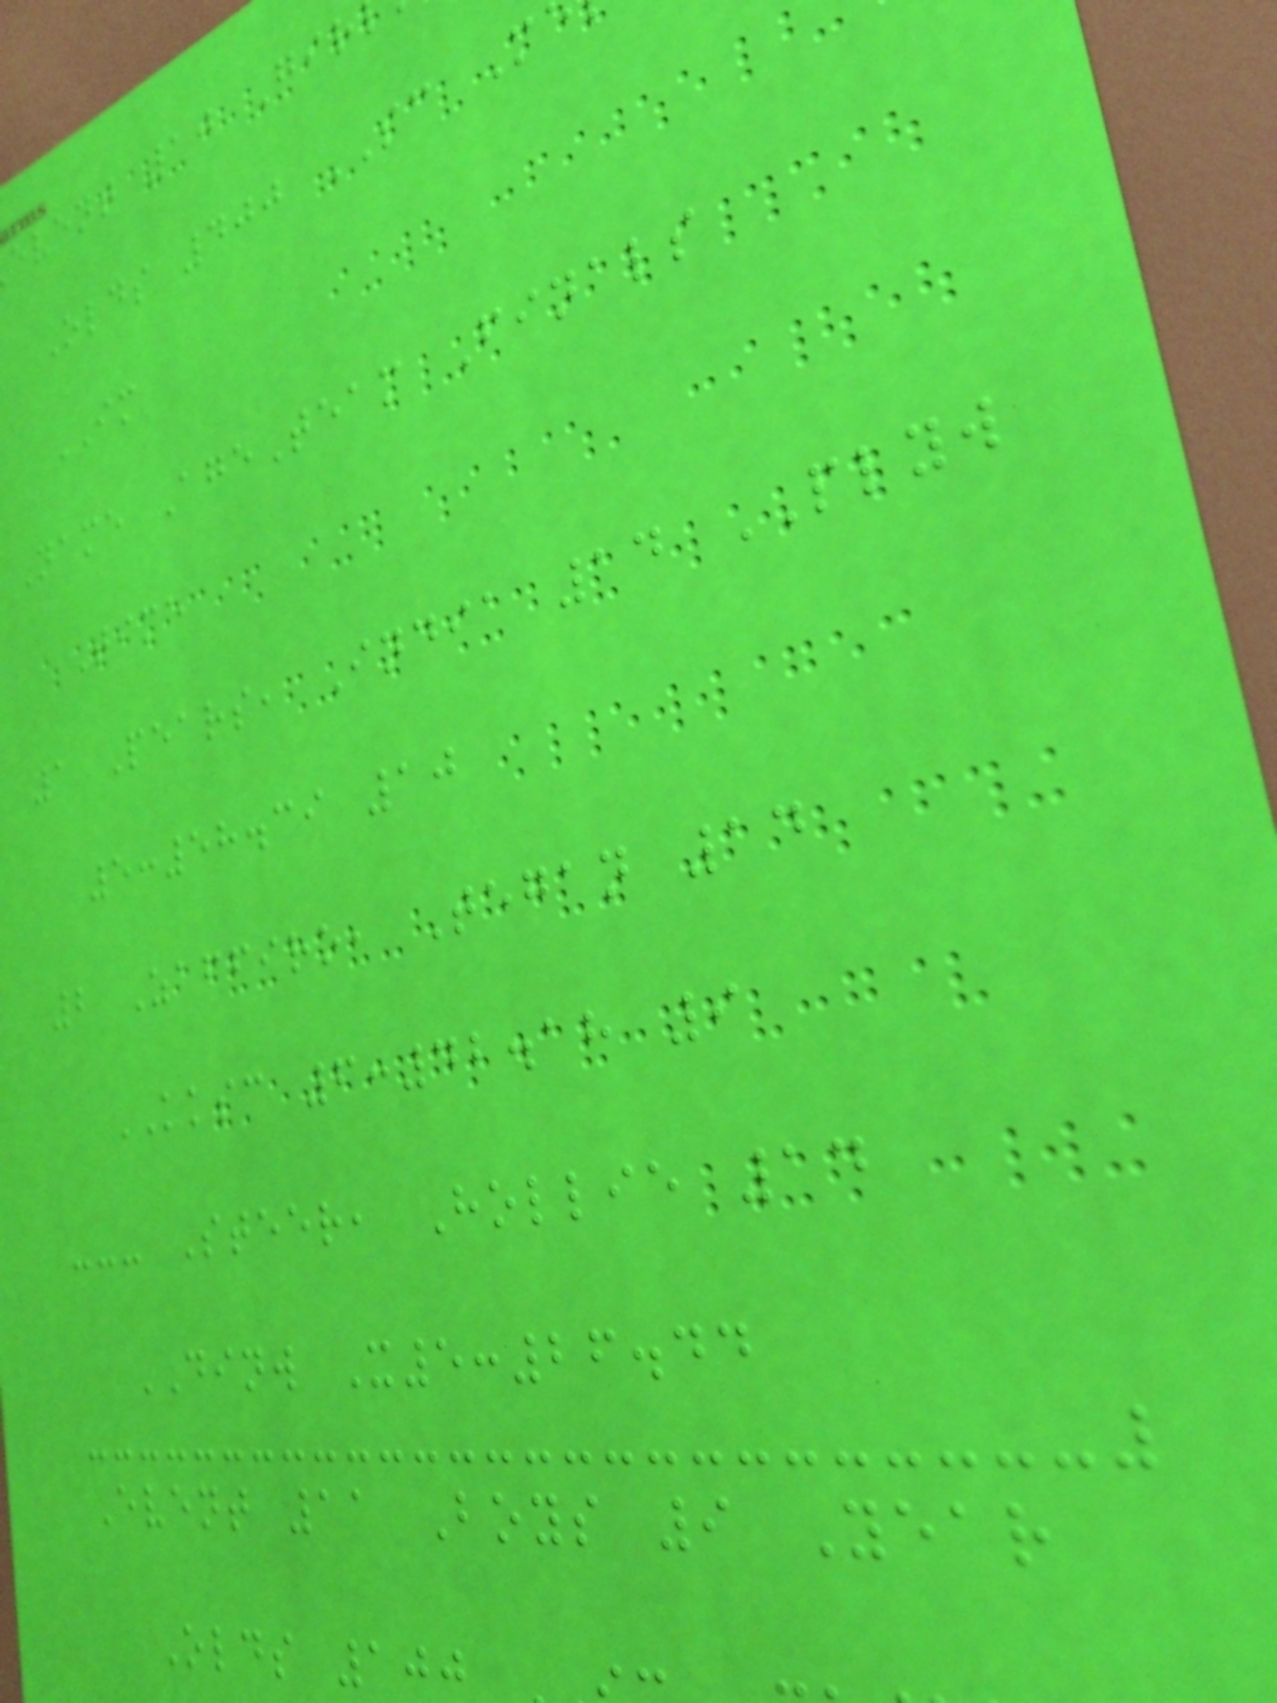event 10 Gir
Olds 400 SC M
IM
Name AgeTeam Finals
Time
1 Pears, India 14 PLYW
5:58.39 10
2 Zaffiro, Tegan 14
KKSC 6:42.18 9
--- Steer, Hollie 14
DINW X5:26.44
Event 11 Boys 9 Year
Olds 100
